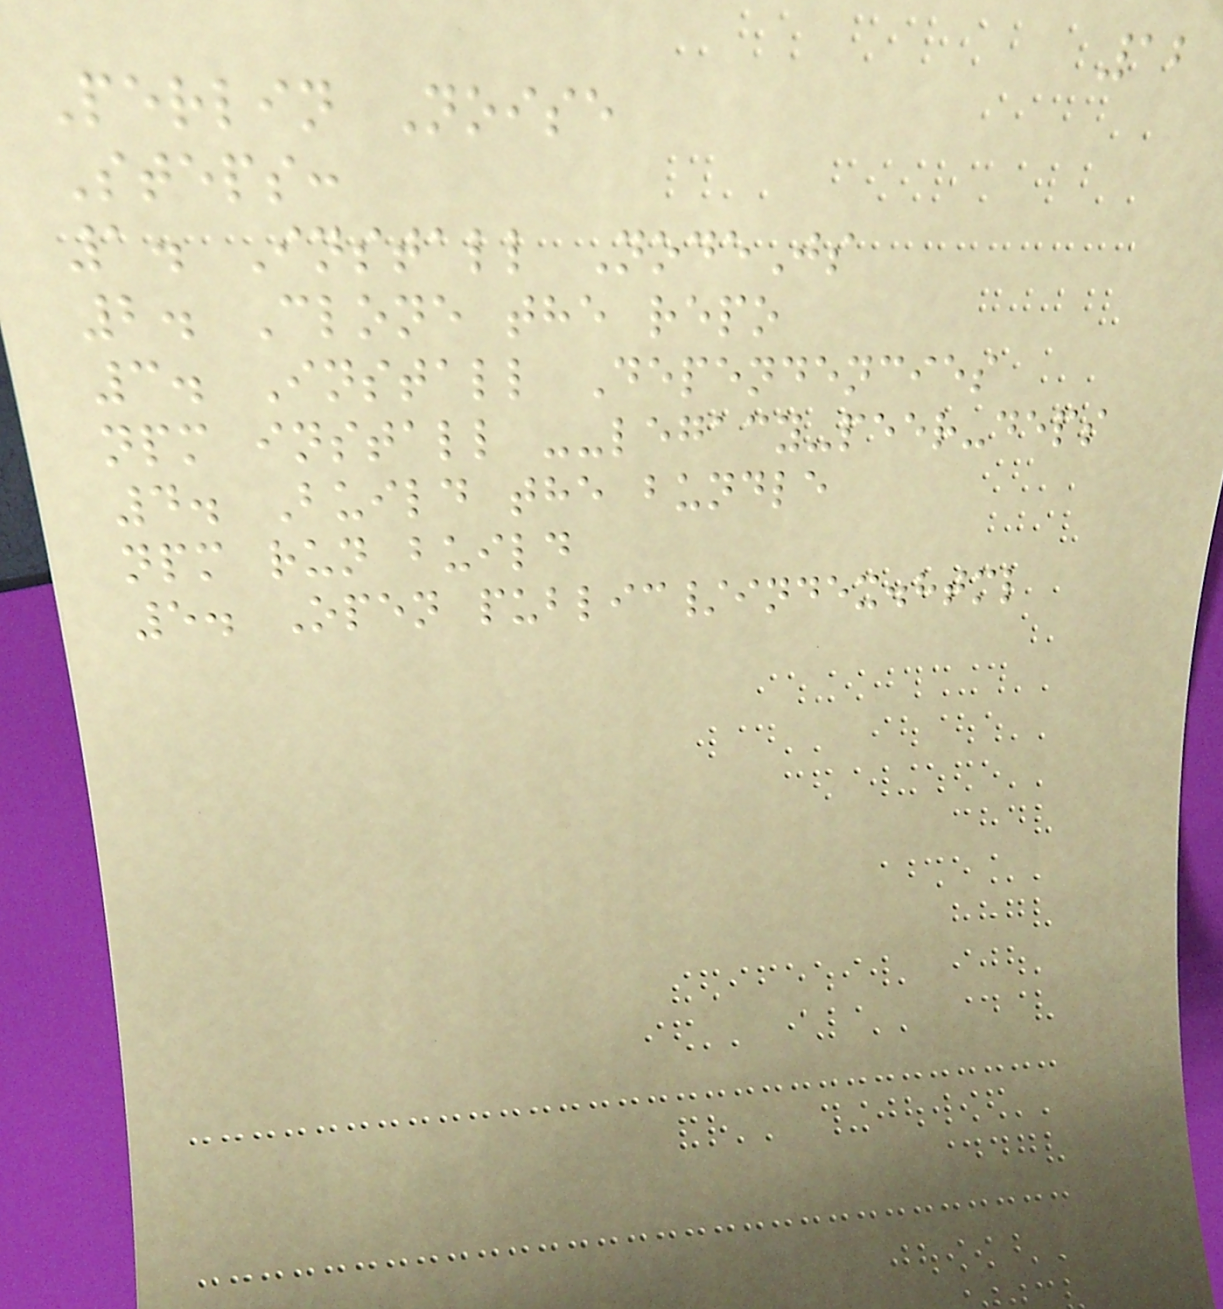12
Perlin Noise
Steps:
1. Install NodeJs
2. Clone the repo
3. Install Dependencies
npm install --legacy-peer-deps
4. Build the bundle
npm run build
5. Open public/index.html
